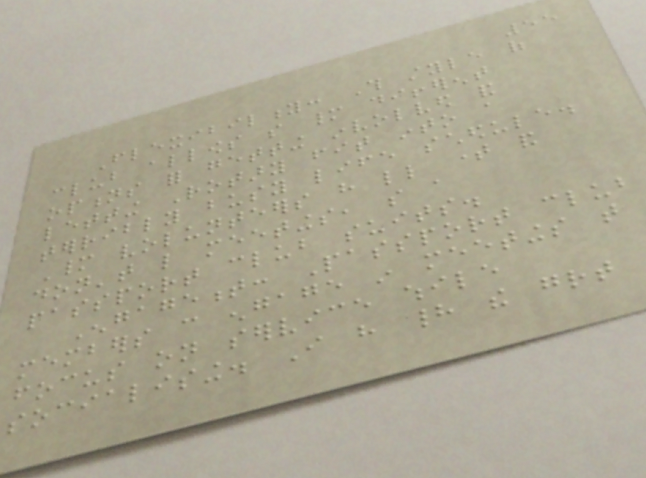55
Flexibility: This style of
club allows so many different
options for getting involved and
letting Rotary fit into a
terribly busy life schedule.
Many volunteers have little time and
don't like meetings, so a
passport club suits.
Engagement: Passport club
members can engage in meetings that
focus on service while
socialising. I have had the great
